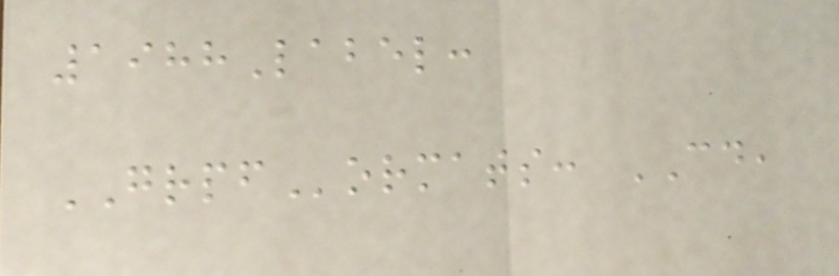1988Label:
GRPFormats: CD,
